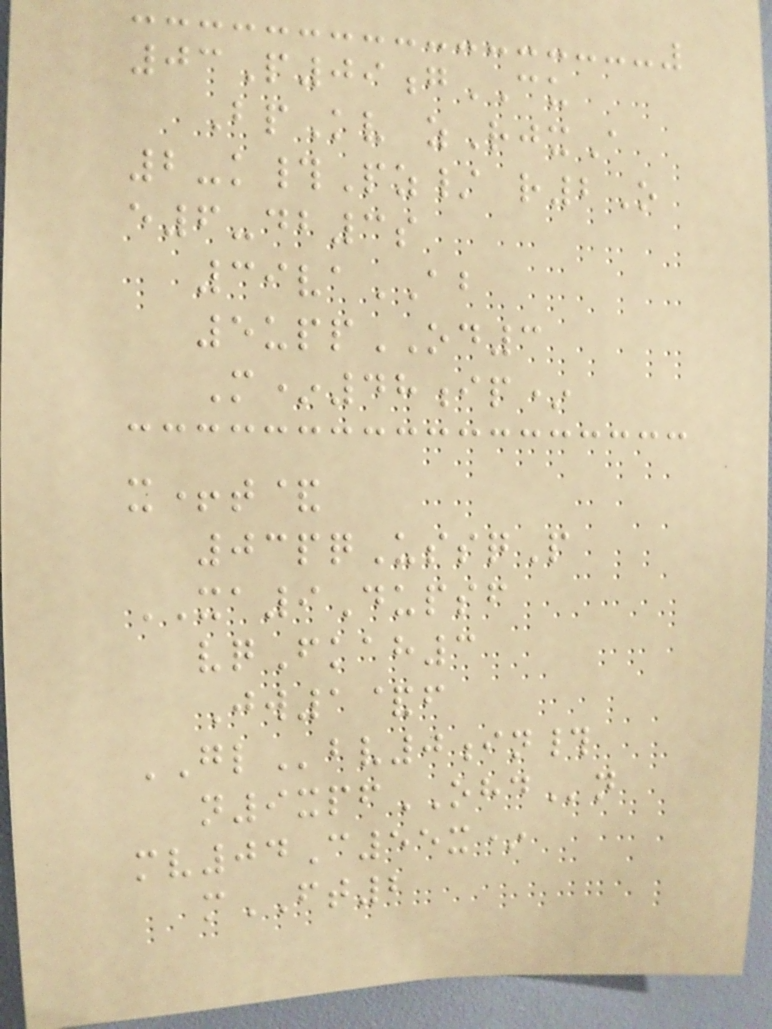03P09gCU
BpKv zRjxA
2-k#Pz/ r2O
e6-db3s
39vaAB
5uppOD3
M*48ip*
x+t&
03pqUssqP
XA9Dupsf
vqFkah3
Jw1&f
GLbv0in#
n9xpfOHDn
mv04C55x*
mFT2
